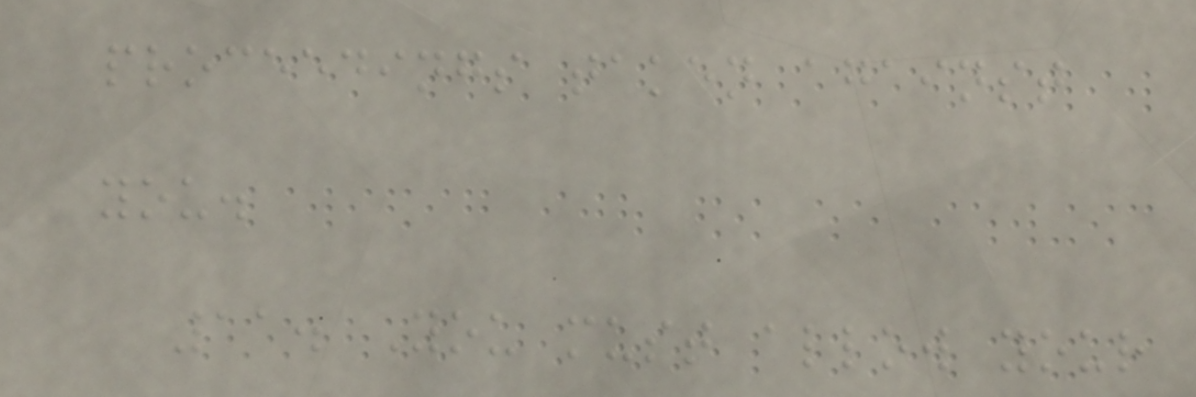proceedings taken against
you.
11. You must allow your
